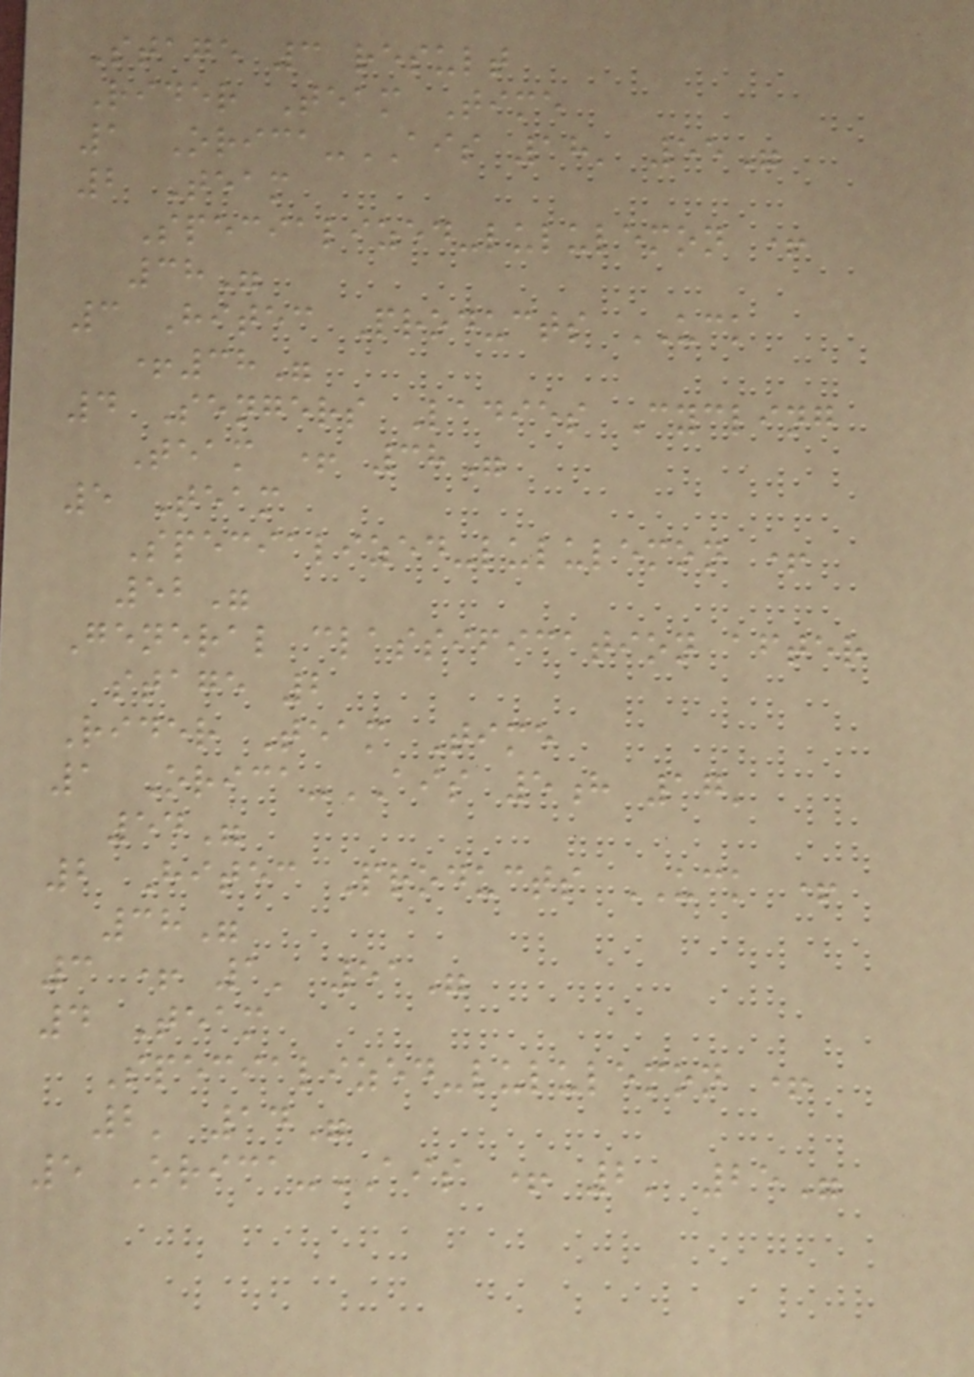Stage 3 result
Rider Team Time
1 Orica-AIS 18' 55"
2 Team
Specialized-lululemon +
38"
3 Hitec Products UCK
+38"
4 Sengers Ladies Cycling
Team + 38"
5 Team
Specialized-lululemon +
52"
General classification after
stage 2
Rider Team Time
1 Orica-AIS 5h 17'
54"
2 Hitec Products UCK +
38"
3 + 1' 51"
4 Team
Specialized-lululemon +
2' 14"
5 Orica-AIS + 2' 25"
